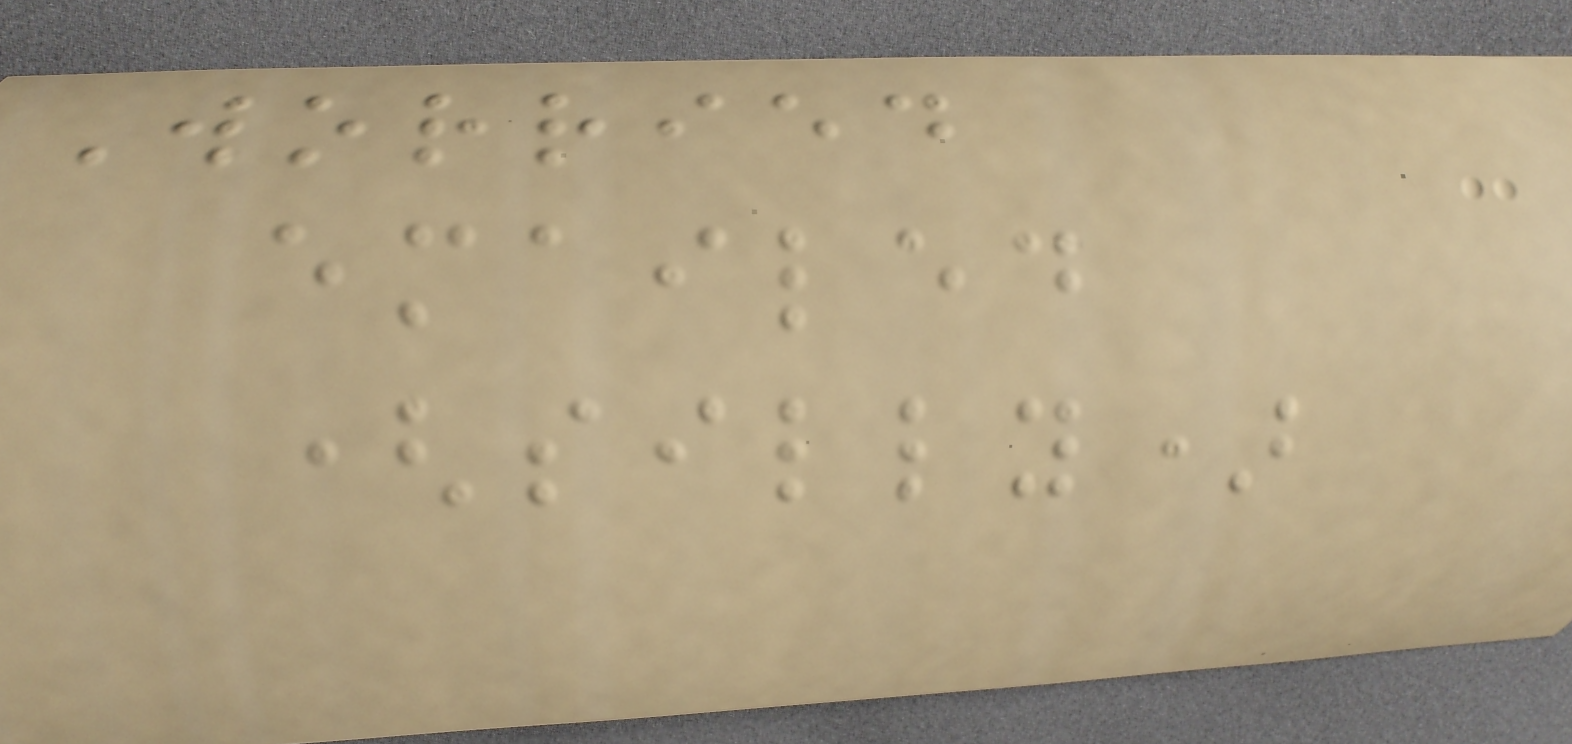Worried
emailed
(silly)
